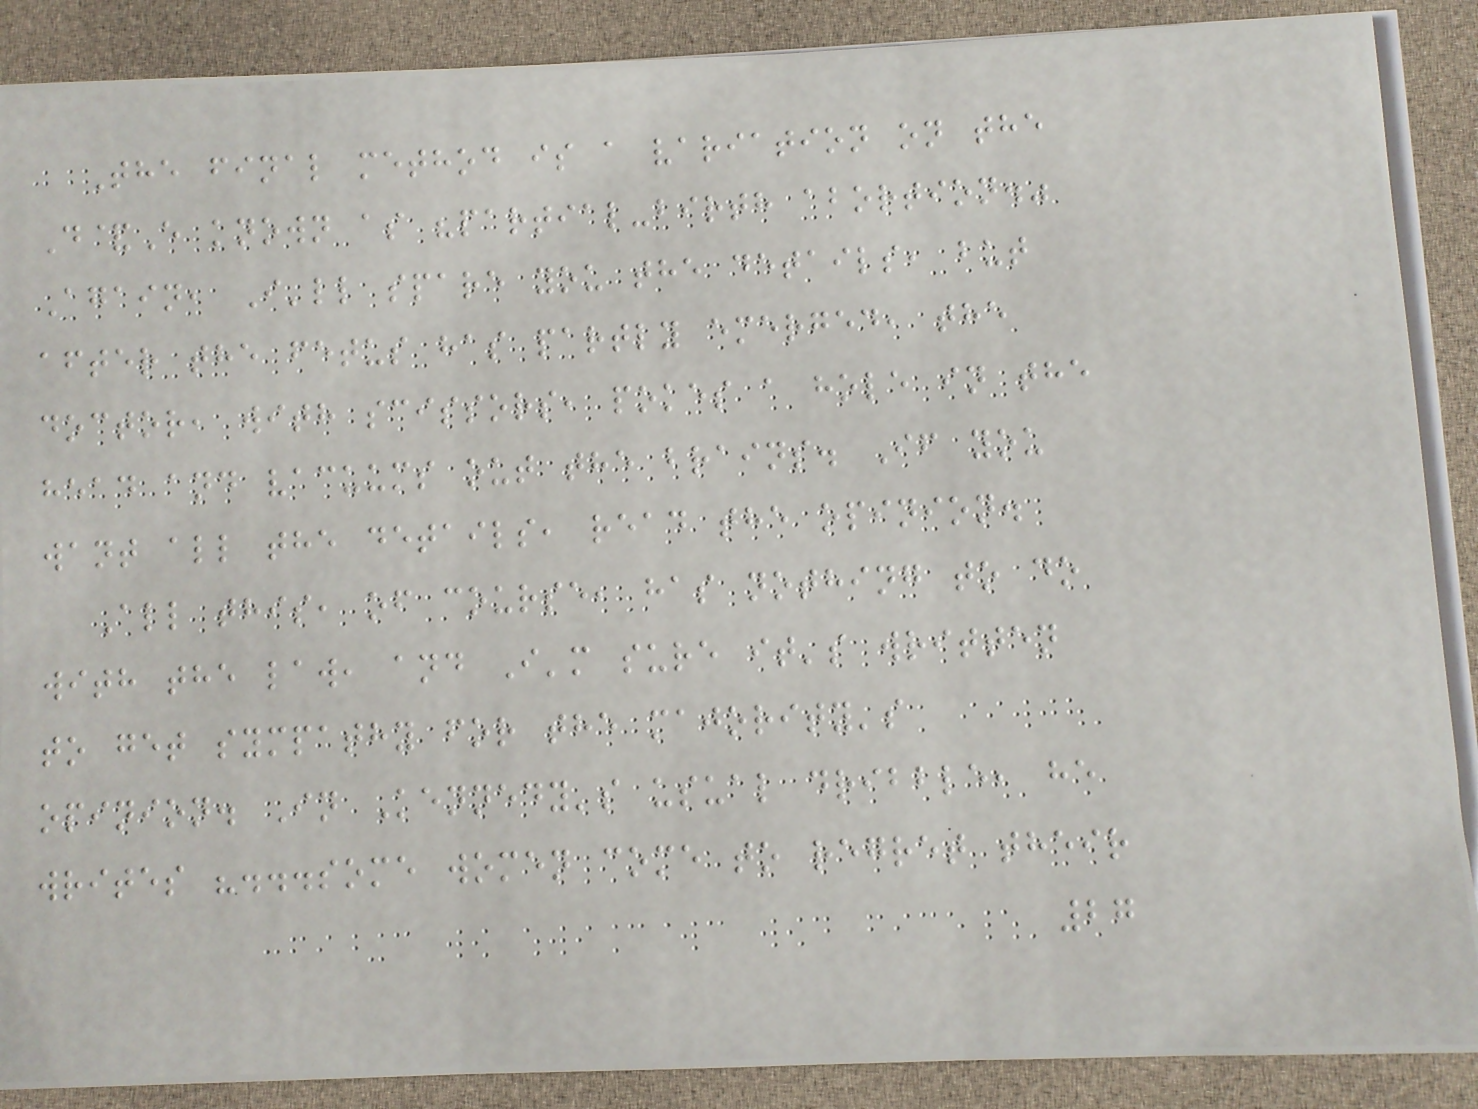The final method is a variation on the
D&E known as "partial-birth abortion."
Again, I'll spare you the details, but
after the fetus has partly emerged, the
doctor, with scissors, pokes a hole in the
head and vacuums out the brains. If you
want all the details, read the opinion.
All this, of course, has nothing to do
with the law, and I'm sure it's written
to get sympathy for the majority's
opinion. In Kennedy's usual dribble, he
writes "...some women come to regret their
27
